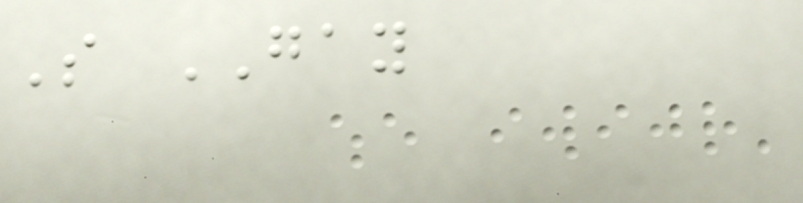S GAY
